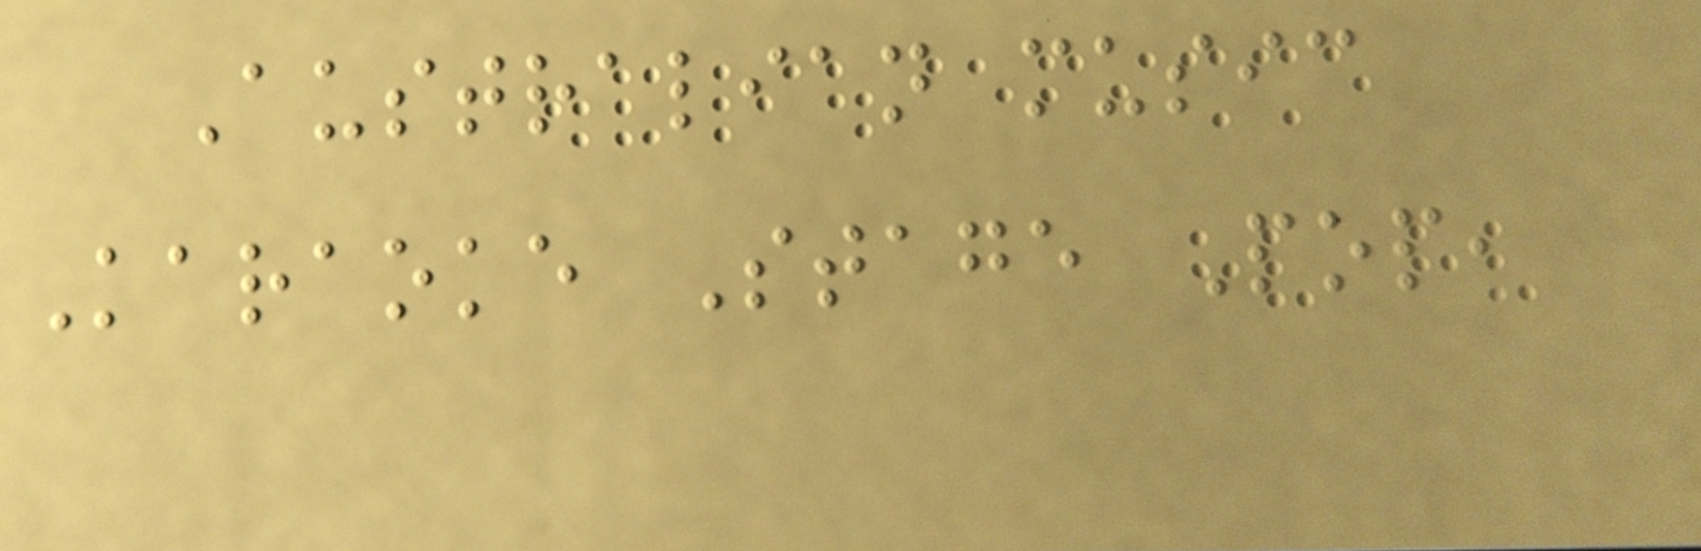Australian music
Karaoke Stage Pop,
